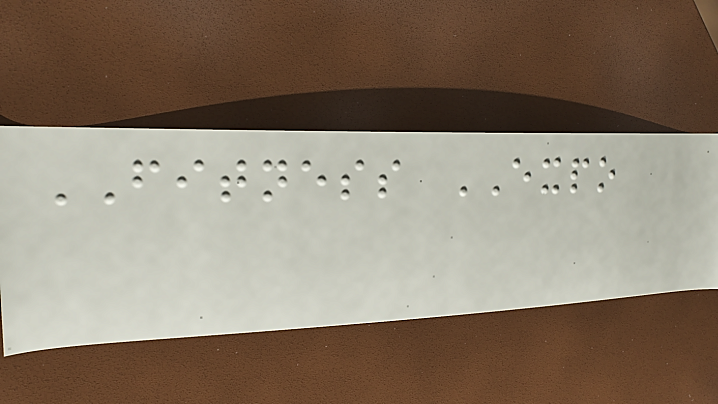FITNESS EXPO
